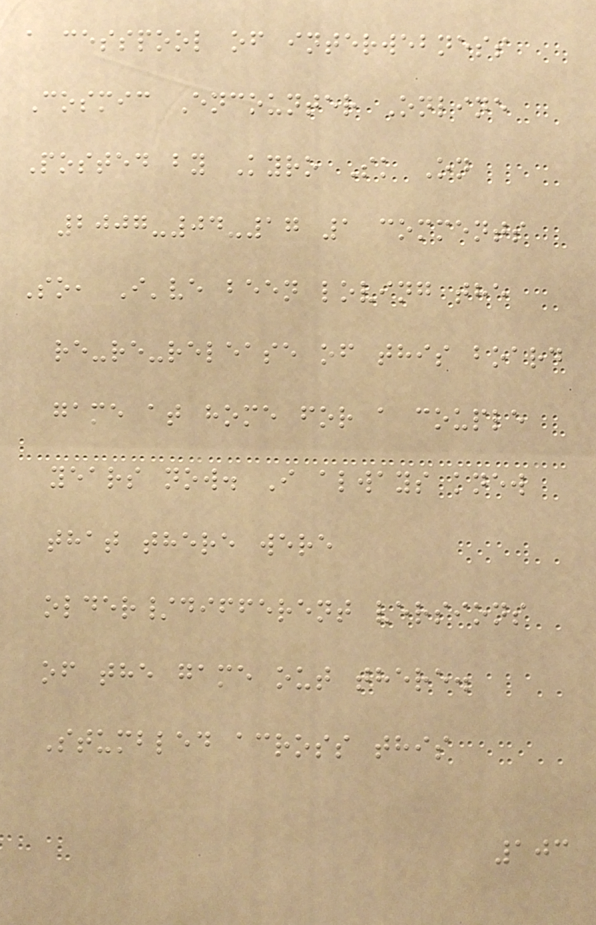a cesspool of interwebness
Cosmic Encounter Online
Posted by Kyro Sk On
2007-04-17 1 comments
So, I've been loving the
re-re-release of this board
game at home for a couple
years now. I always knew
that there were
older/different versions
of the game out there.
Stumbled across this
103
